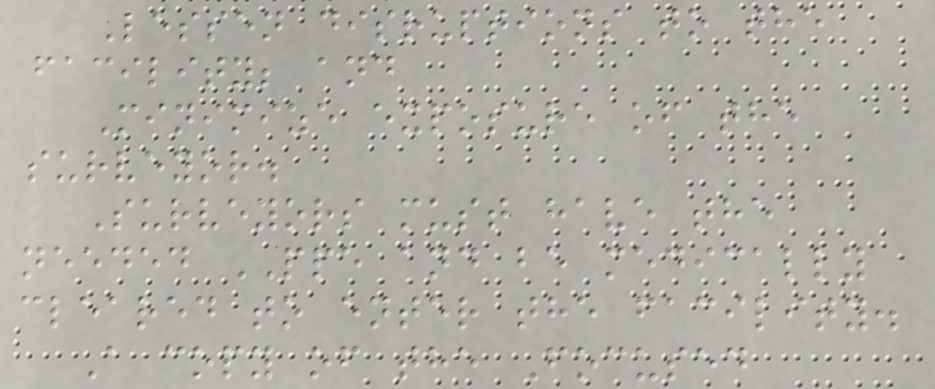Lessen disruptions to the
facility; and
Minimize exposure of the
surveyor.
Surveyors must have the
needed PPE and be medically
cleared to enter the facility.
A copy of the Focused
